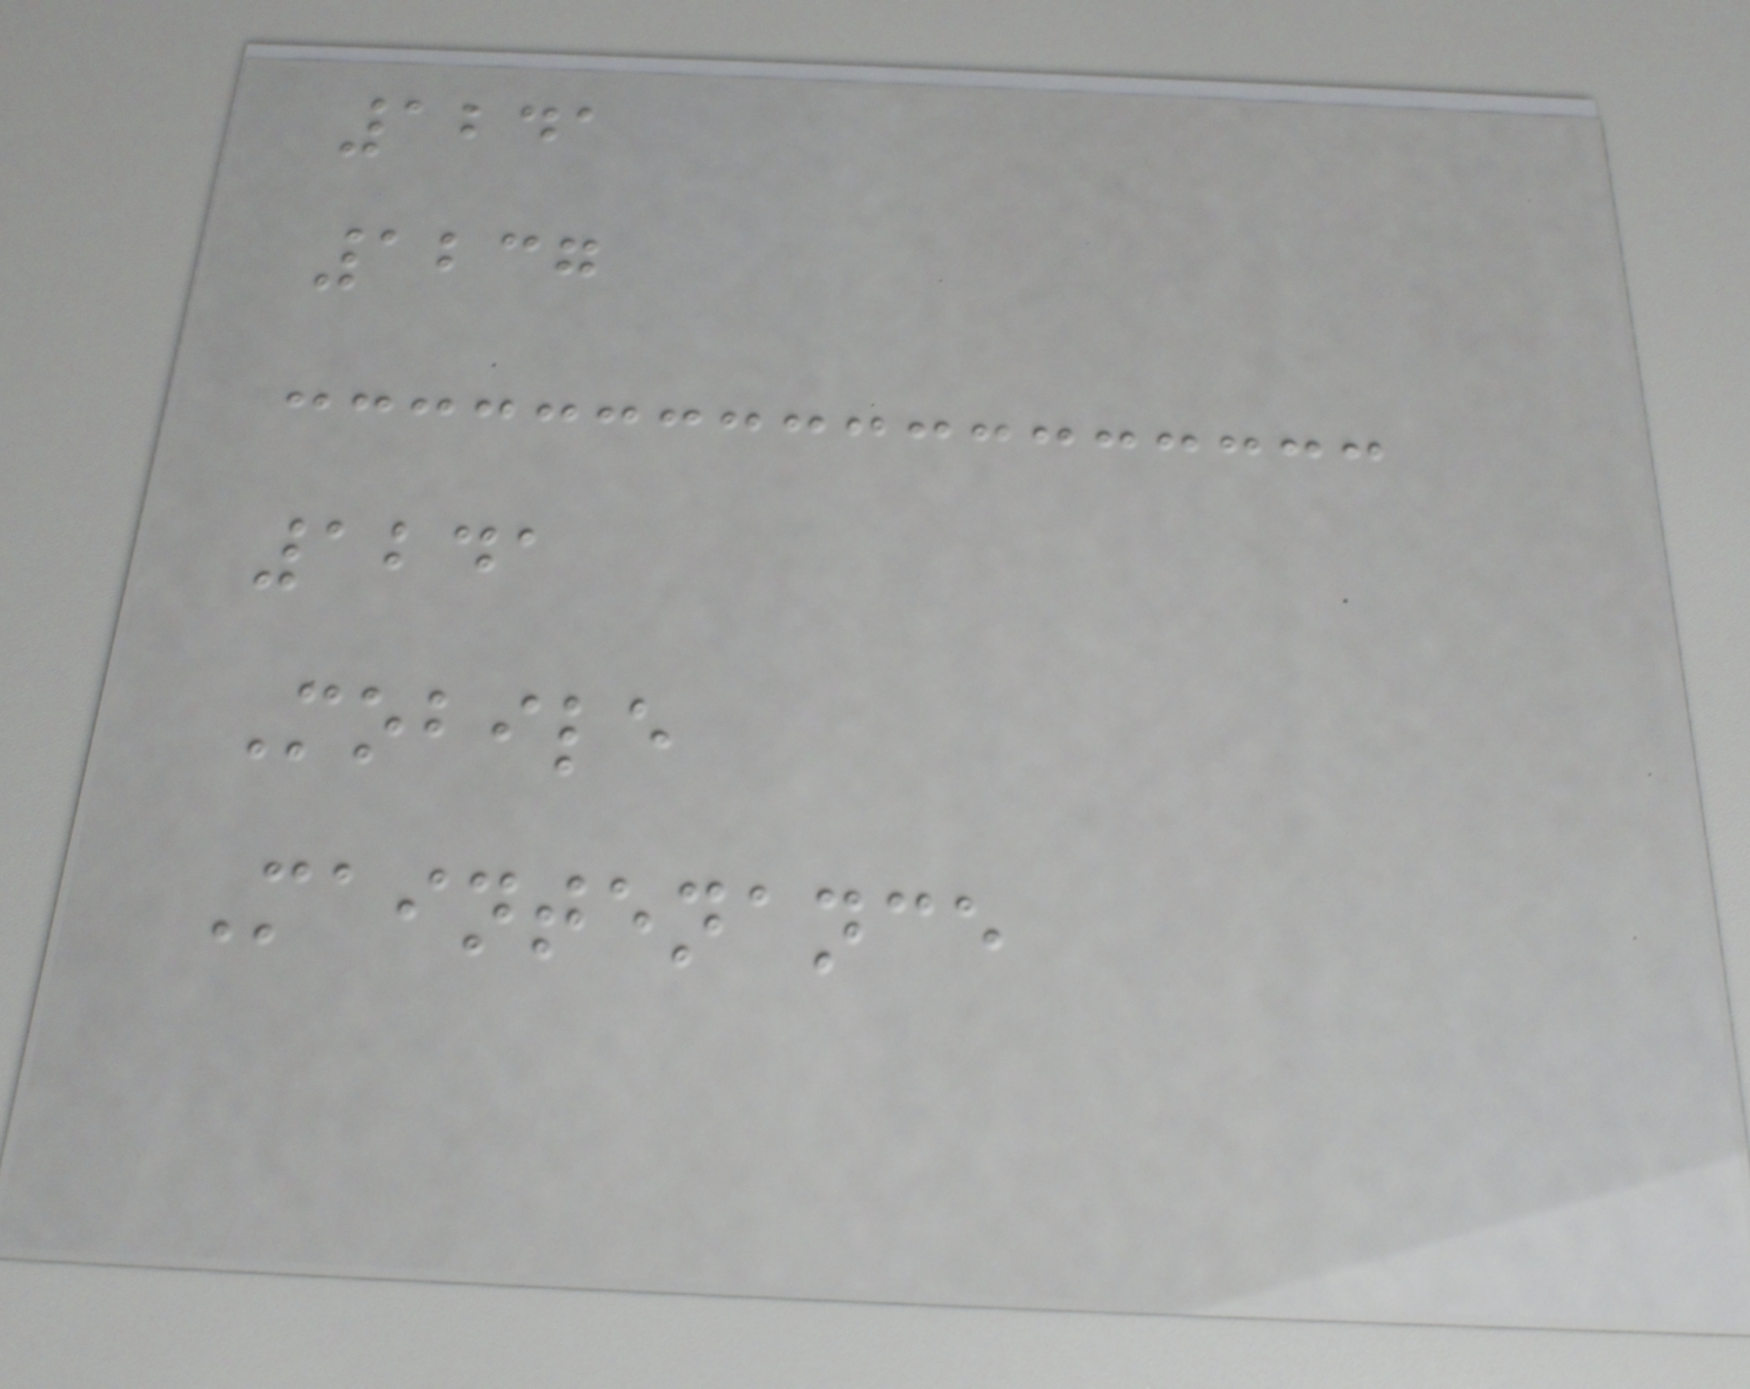1241
1237
1241
Mobile
Maintenance
